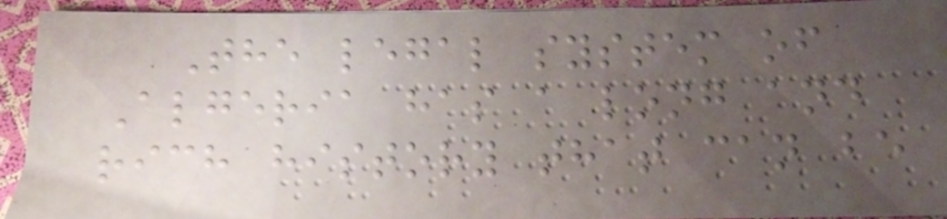The legal system of
Algeria has a long and
rich history that can be
